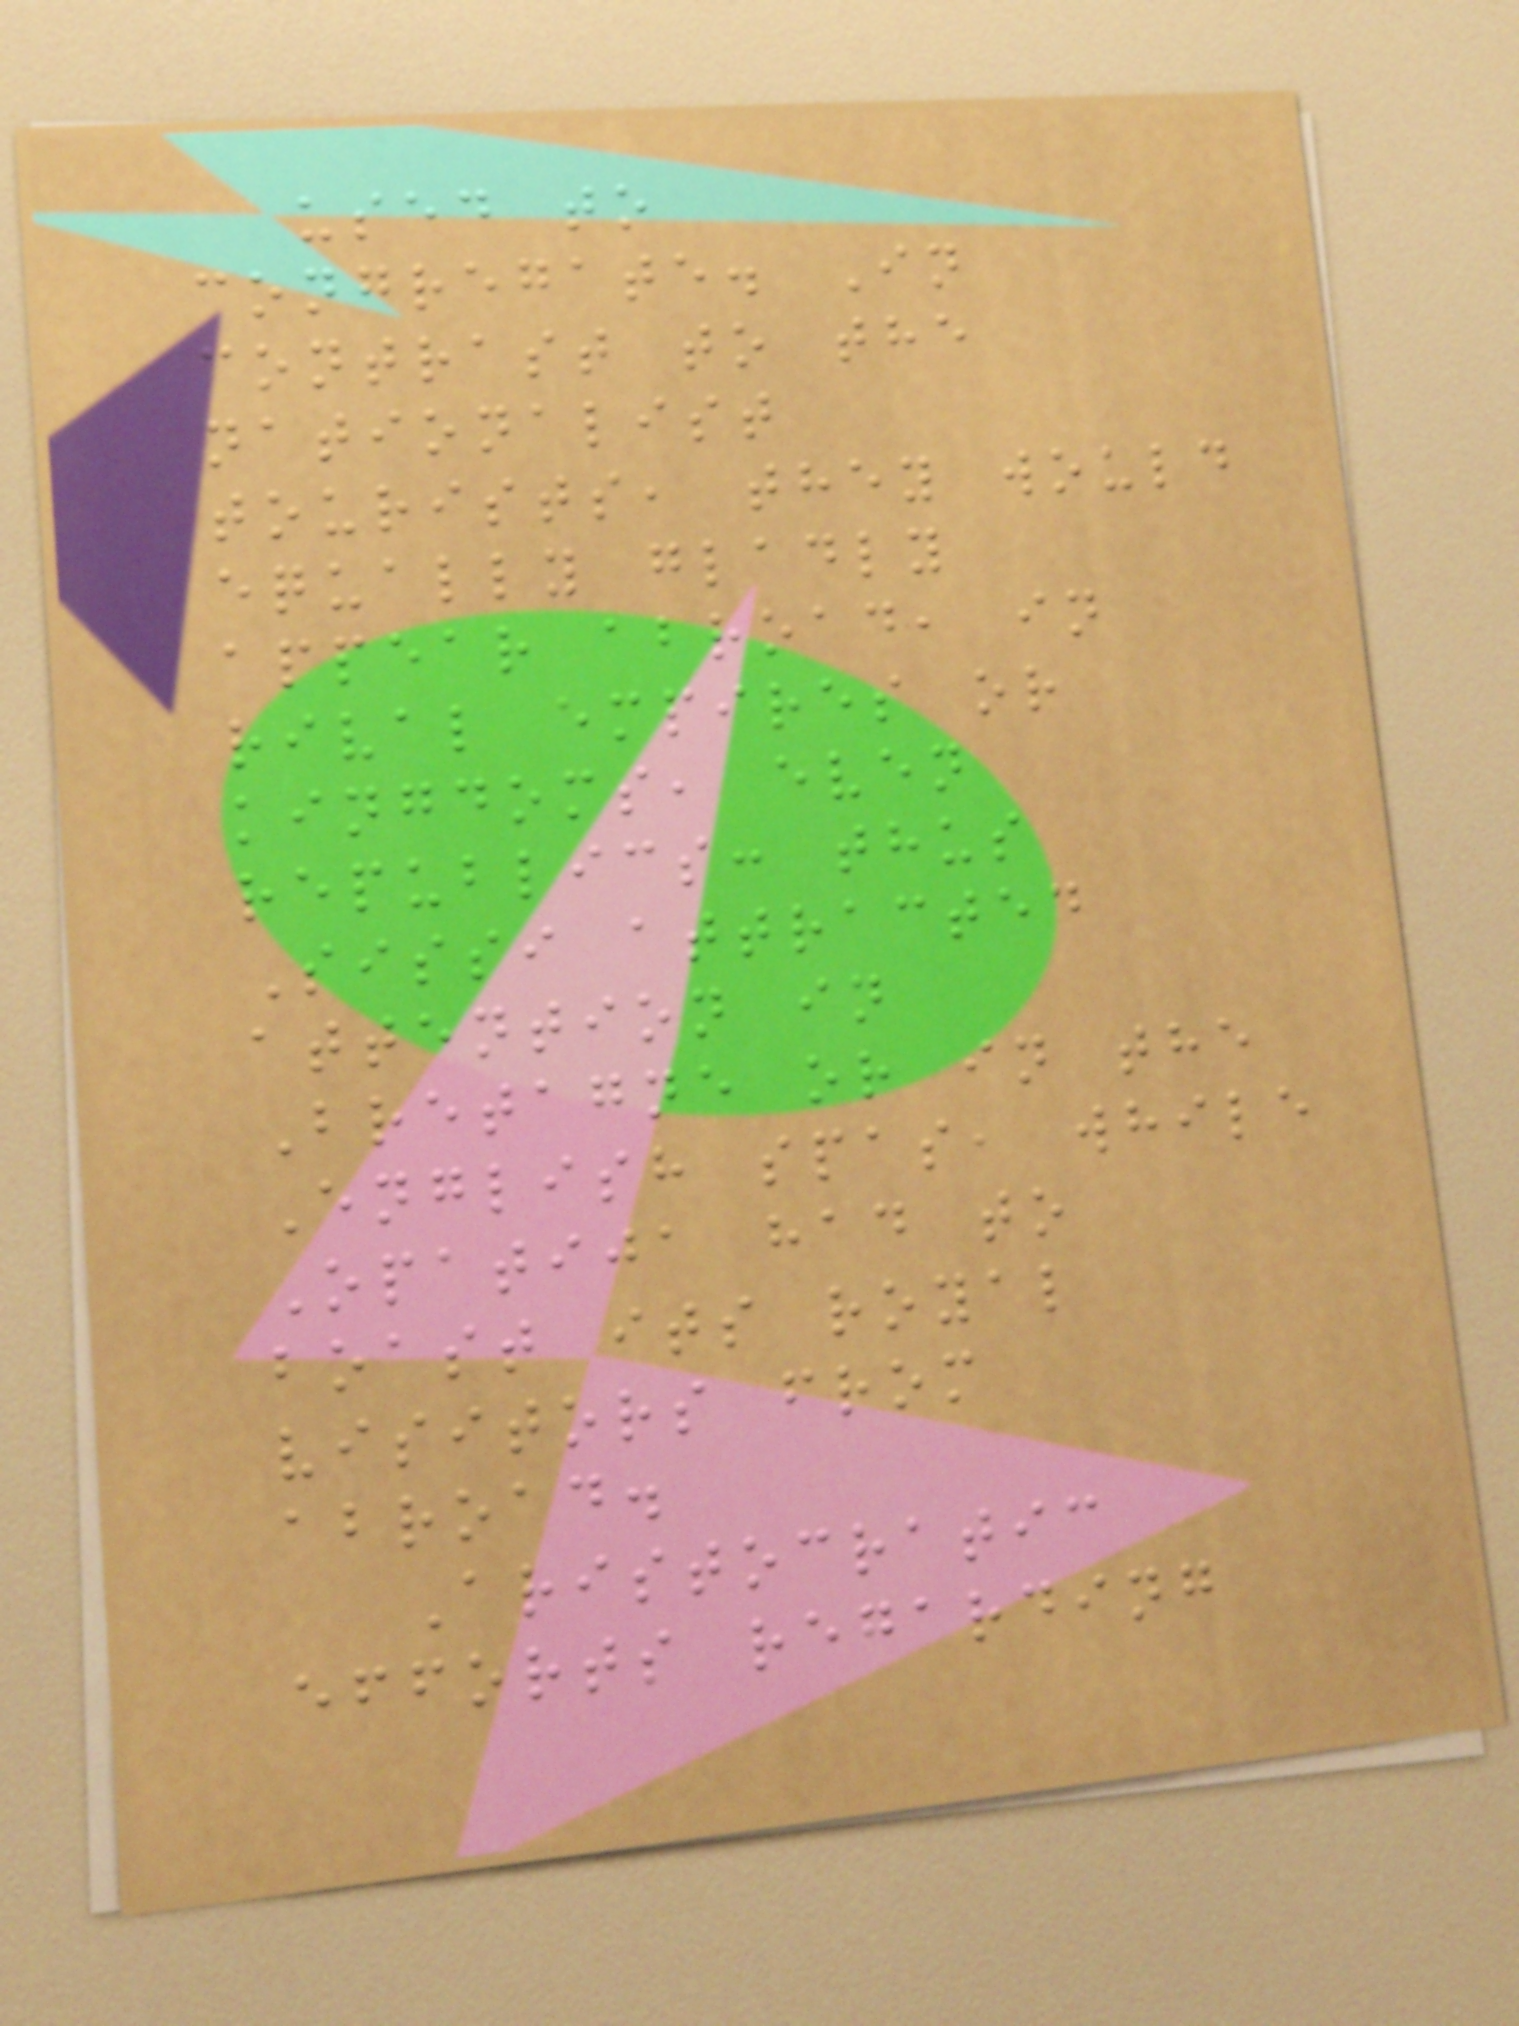used to
congregate. In
contrast to the
nationalist
tourists, they would
equally gladly
appear abroad, in
rival empires or
kingdoms, even
republics: thus
Sissi attracted
attention in
Bretagne or in the
English spas, while
Opatija had to
boast its royal
visitors from
abroad.
Aristocratic
efforts regarding
